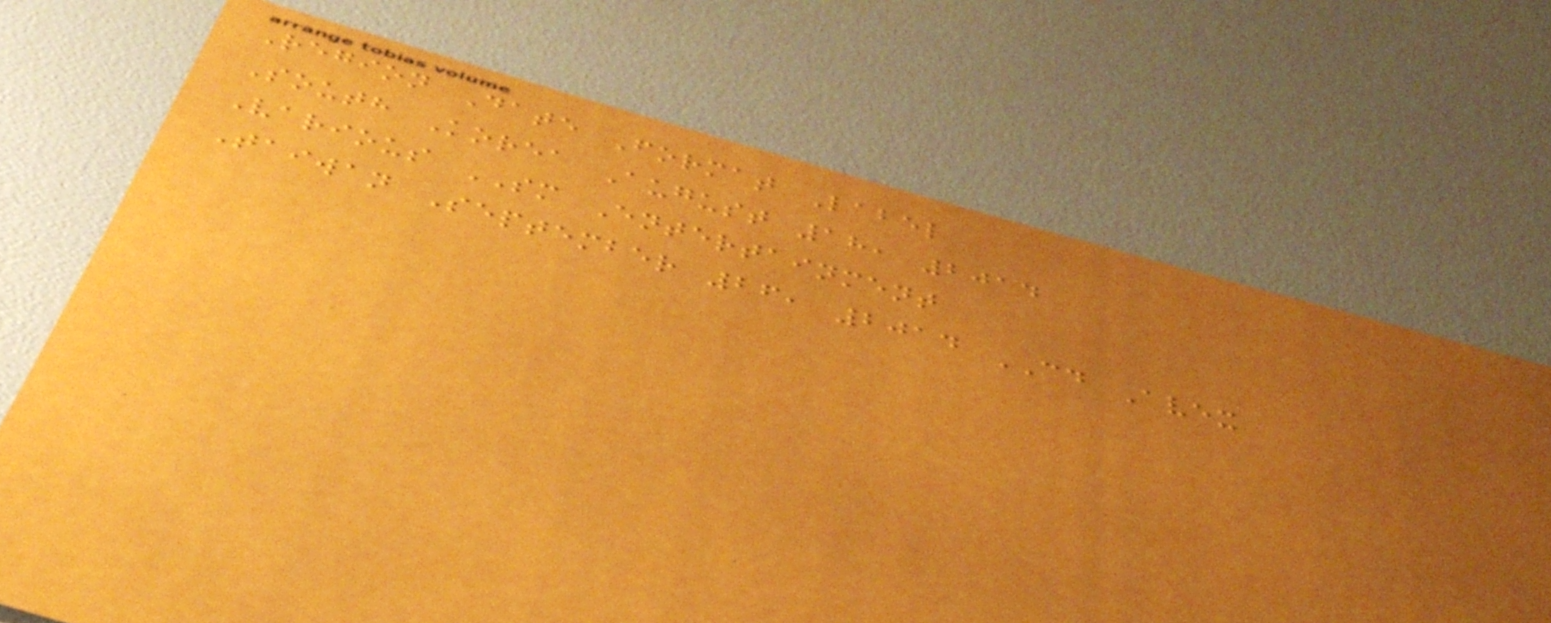Region Date Format Label
South Korea August 18, 2014
Various SM Entertainment
Taiwan September 26, 2014 CD Avex
